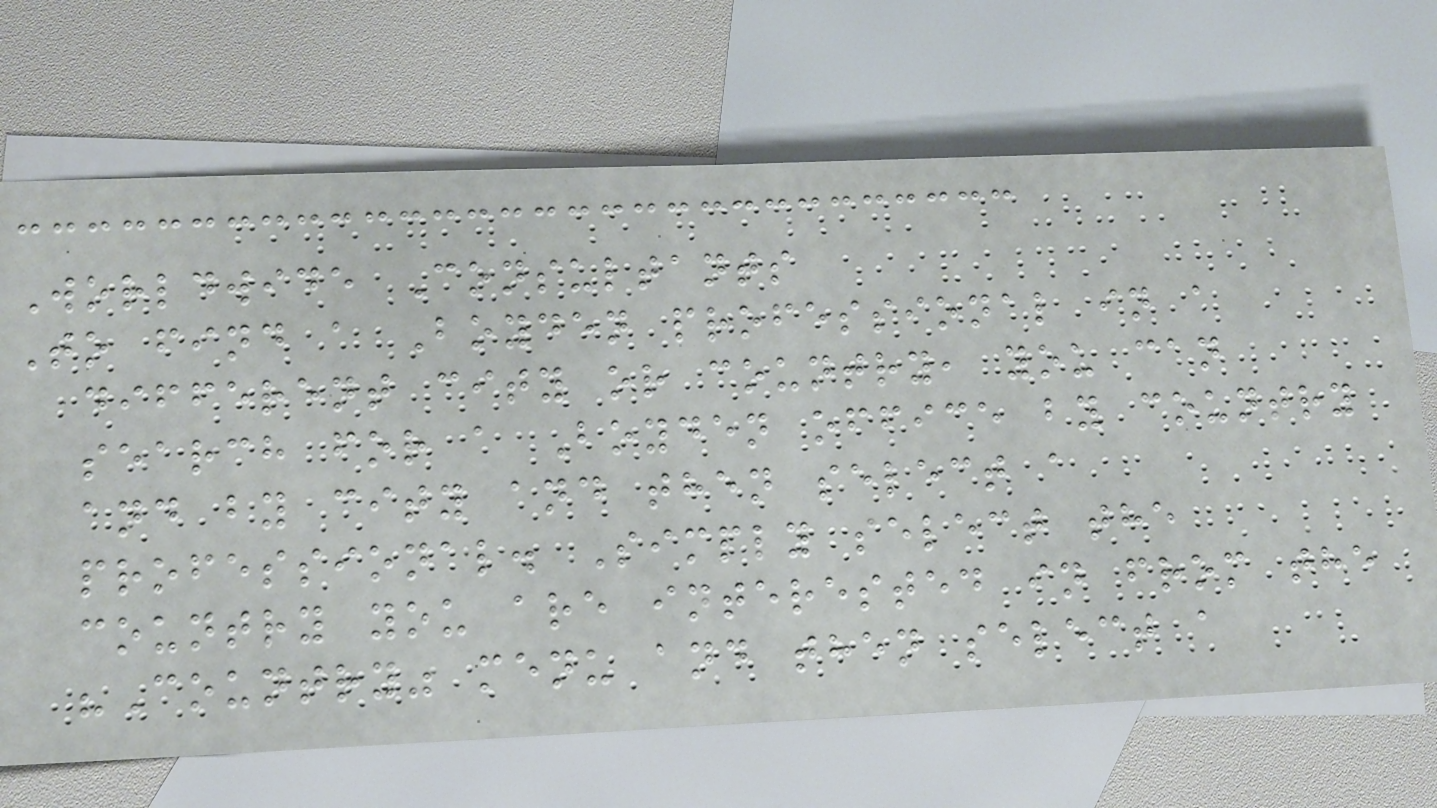Worldwide Consultants
To find a Boyden professional in a
different city or country, you can
search for a Boyden office by country
and by city and then select a
professional. Simply select the
country you are interested in from the
"Country" menu and then select a
